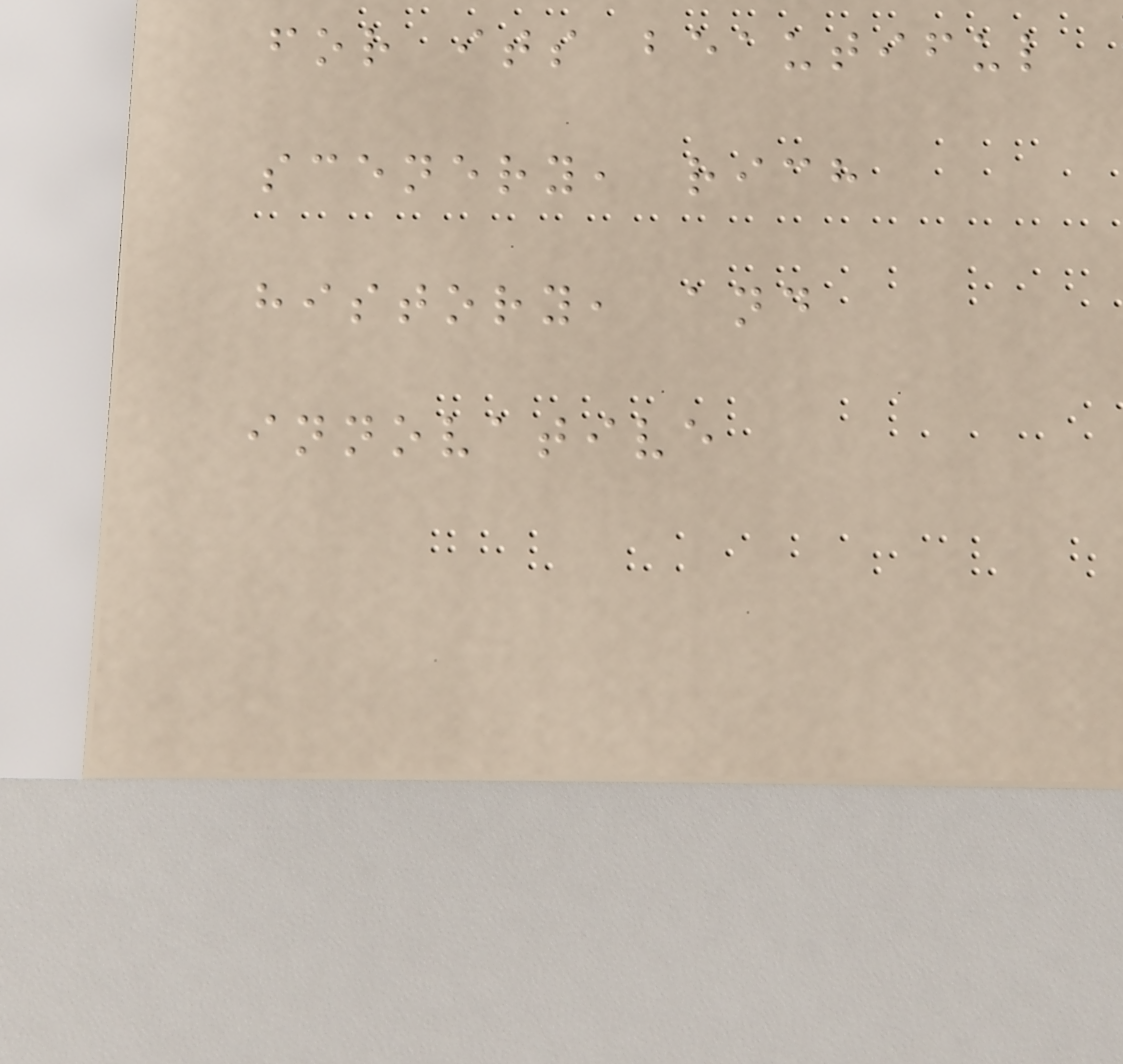for its beautiful
scenery, rich
history, and
innovative
